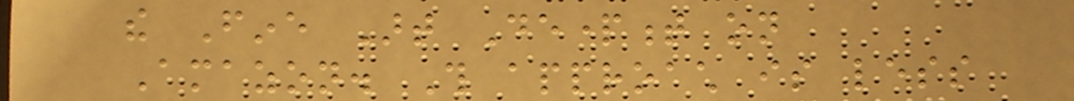the Fine Art Department on
Amazon. This approach is less
